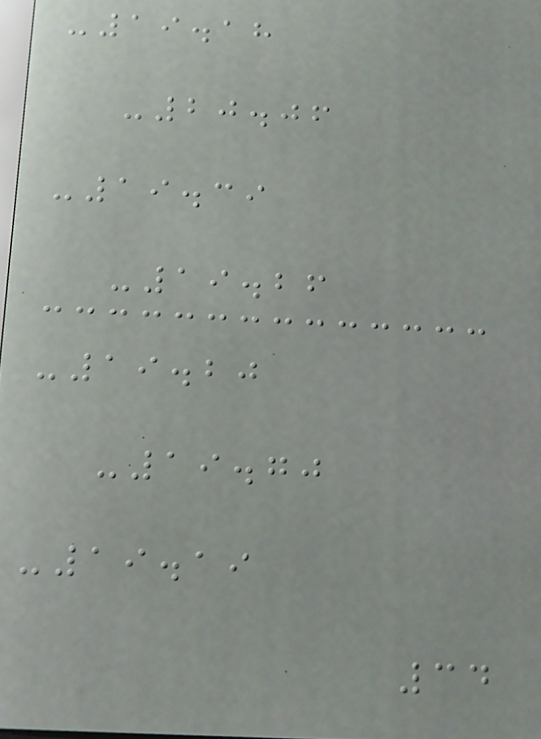-19.18
-20.06
-19.39
-19.26
-19.20
-19.70
-19.19
34
